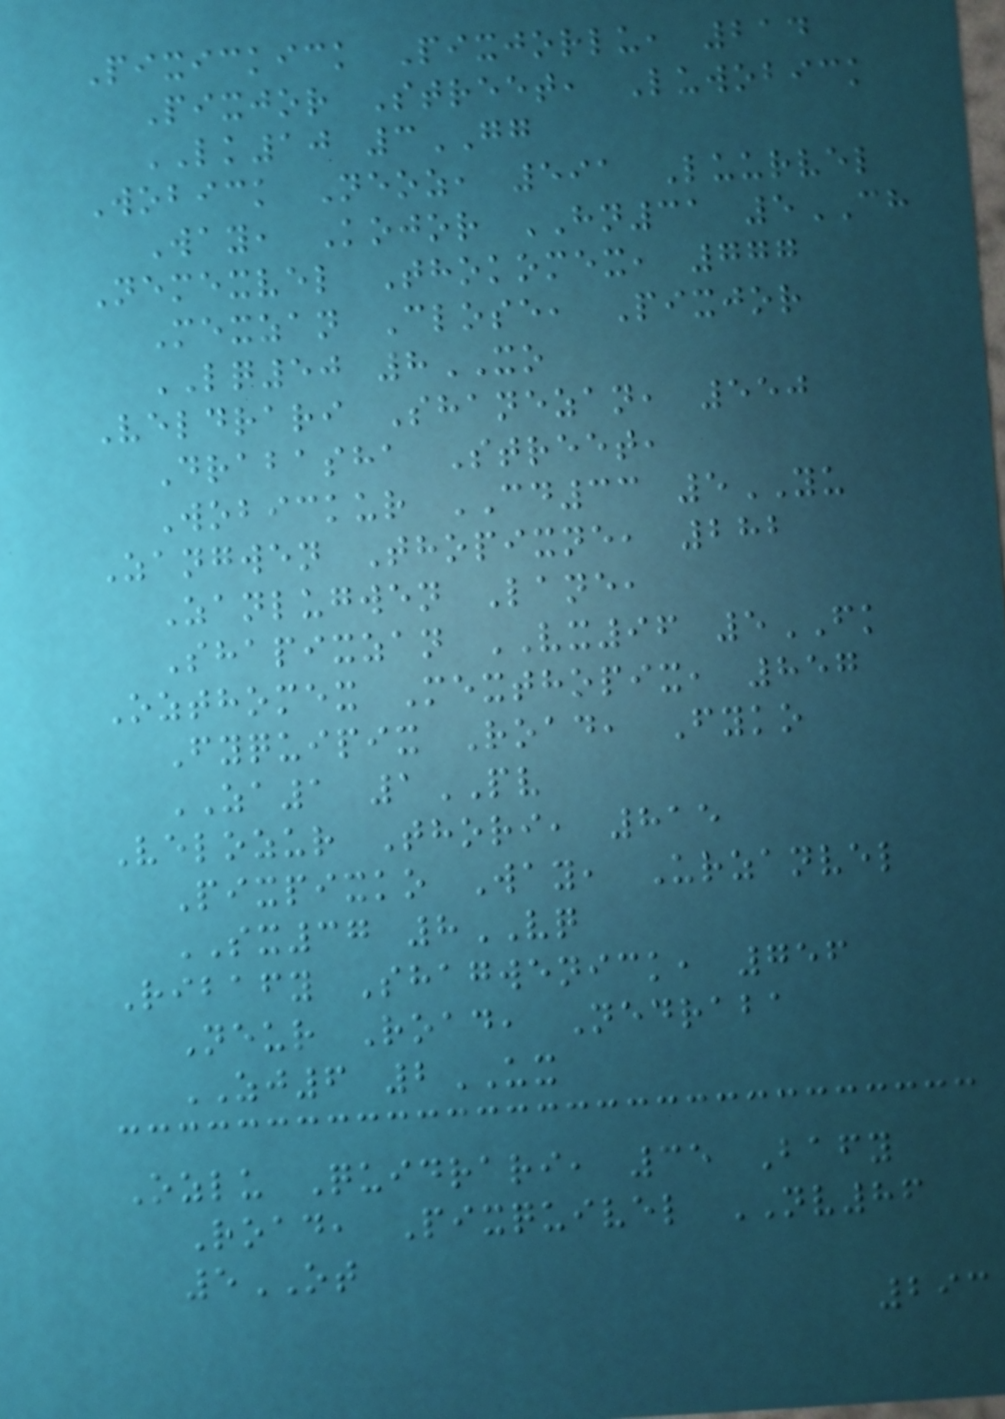Pixickick Pixjorlu, 214
Pixjor Street, Luwobick
LK10 3GG
Wobick Neoz, 591 Luurvel
Way, Kojor HN31 5CH
Nemexvel Thokomex, 777
Mexzan Close, Pixjor
LQ50 8XO
Veldrari Shanezan, 550
Drabasha Street,
Wobickur CD33 5YU
Zangwen Thopixne, 282
Zanlugwen Lane,
Shapixzan VX96 5FK
Ozthomex Mexthopix, 857
Fyquipix Road, Fyko
ZA1 1PV
Velozur Thori, 815
Pixpixko Way, Urzanvel
SX37 8VQ
Ribafy Shagwenick, 756
Neur Road, Nedraba
ZJ6 2UX
Ozlu Quidrari, 35 Bafy
Road, Pixquivel NV86
5OT
293
